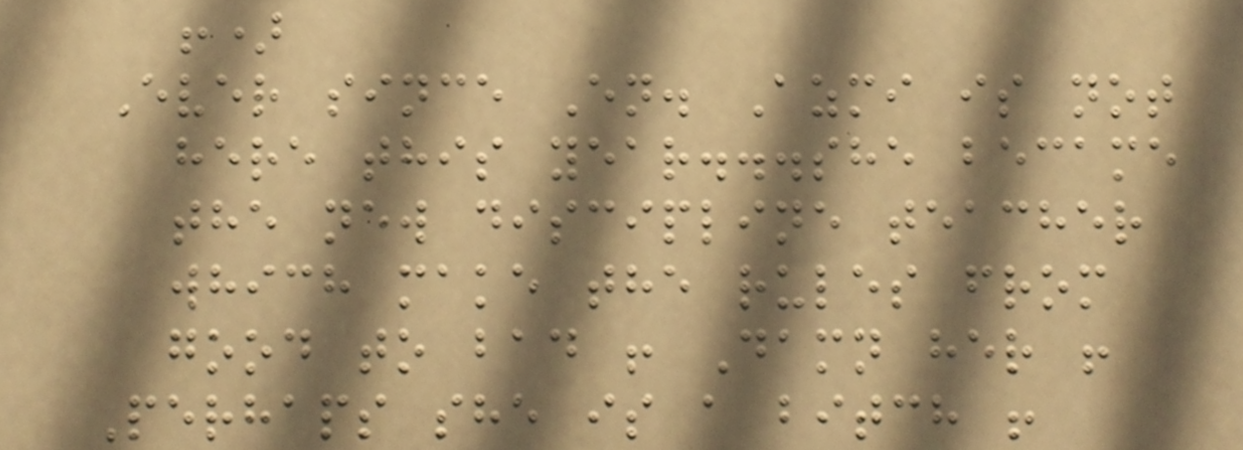!)
Ever since En. Azmi is not
here this year...she became
the new discipline teacher
which make the rules from
good to bad ! Damn her !
Perhaps she is a bitch !
